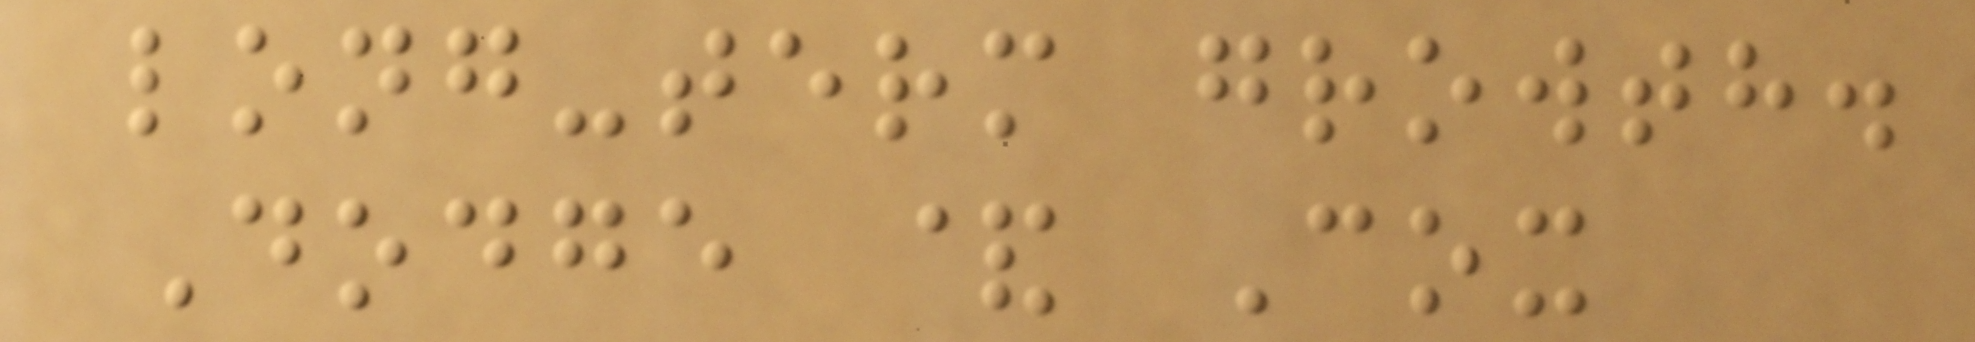long-term growth.
Dodge & Cox
